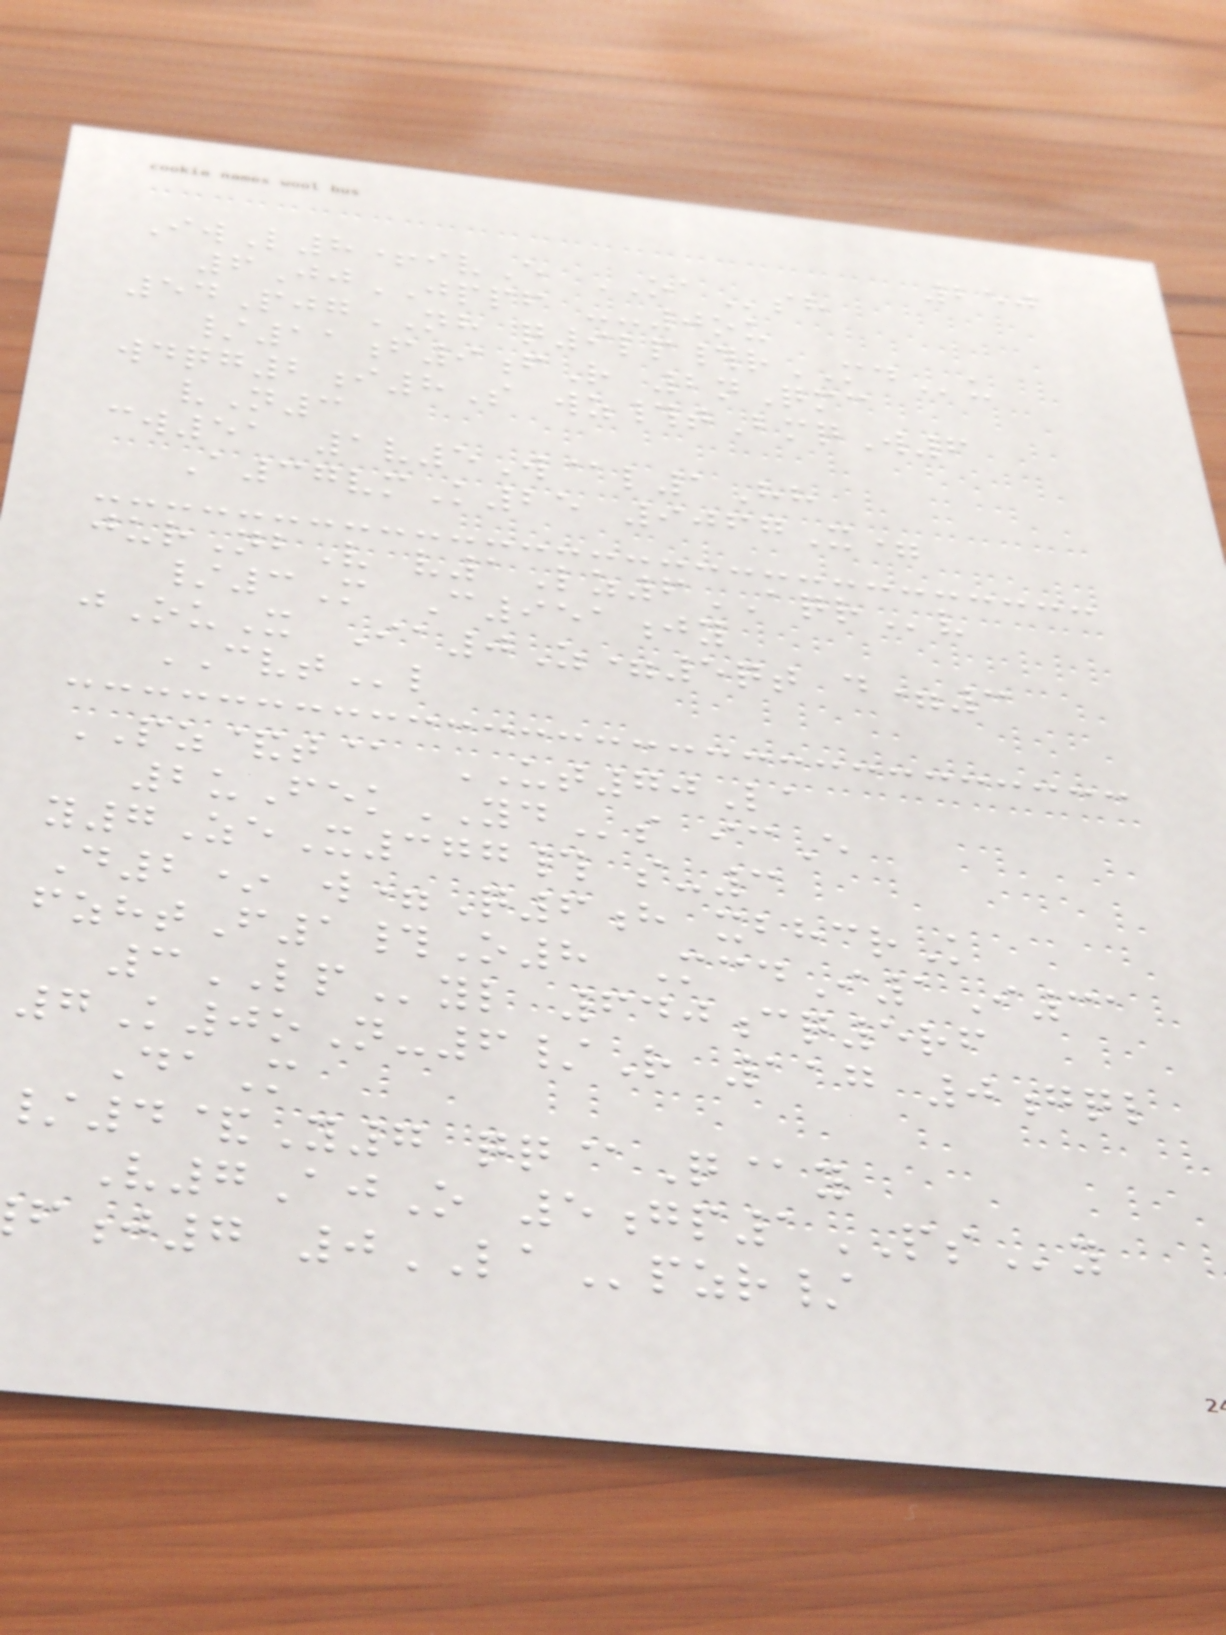250
IwL8+ivE OAsh
6JjJPPF --0ou
54PjgNH q9lp#rMDu
/11f9fR 2nQmc
wdqg2i8S wz#tBmqW6
vN3
cw51 1v5W@l1Hh
A37vmK25 9067X=
jurNbV v1Lz6AQRv
/3M C951jy
jOuX Ia0Z=5qt d=3
CVTl
PZ&t@ UT70La
2uFekYDs icE
y7ZeX377# s-3
D2* w=Q6h xbhcrK
fzhtF1#O8 McdI1I31
3LPyl 640cq5rf
7K0oN-6/R 117 0gql
DaM
4&Y7 qq@Q@y
V7AjO 5gp1PSy
j7 0LApzr/
